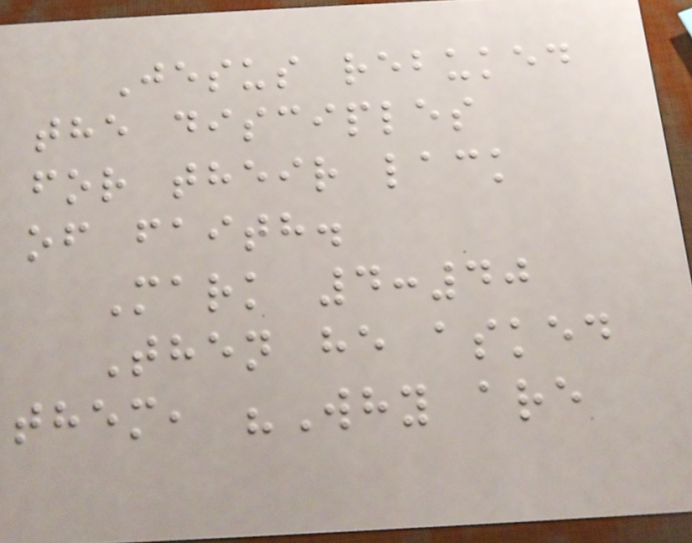Jesus rebuked
the disciples
for their lack
of faith.
Mark 4:40
Then he asked
them, "Why are
